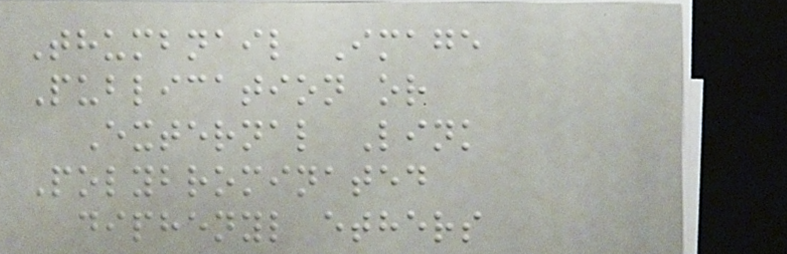Thumbnail Image
Publication or
External Link
Polybrominated
diphenyl ethers
